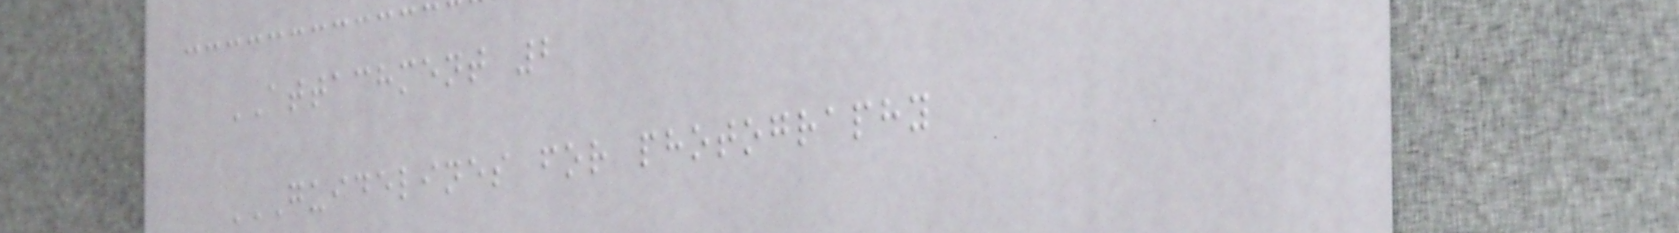ATTACHMENT 2
GUIDELINES FOR PHOTOGRAPHY
